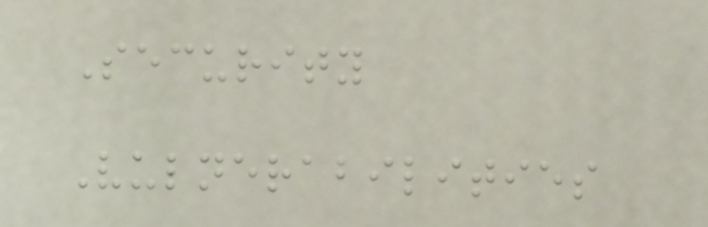Security
Vulnerabilities
